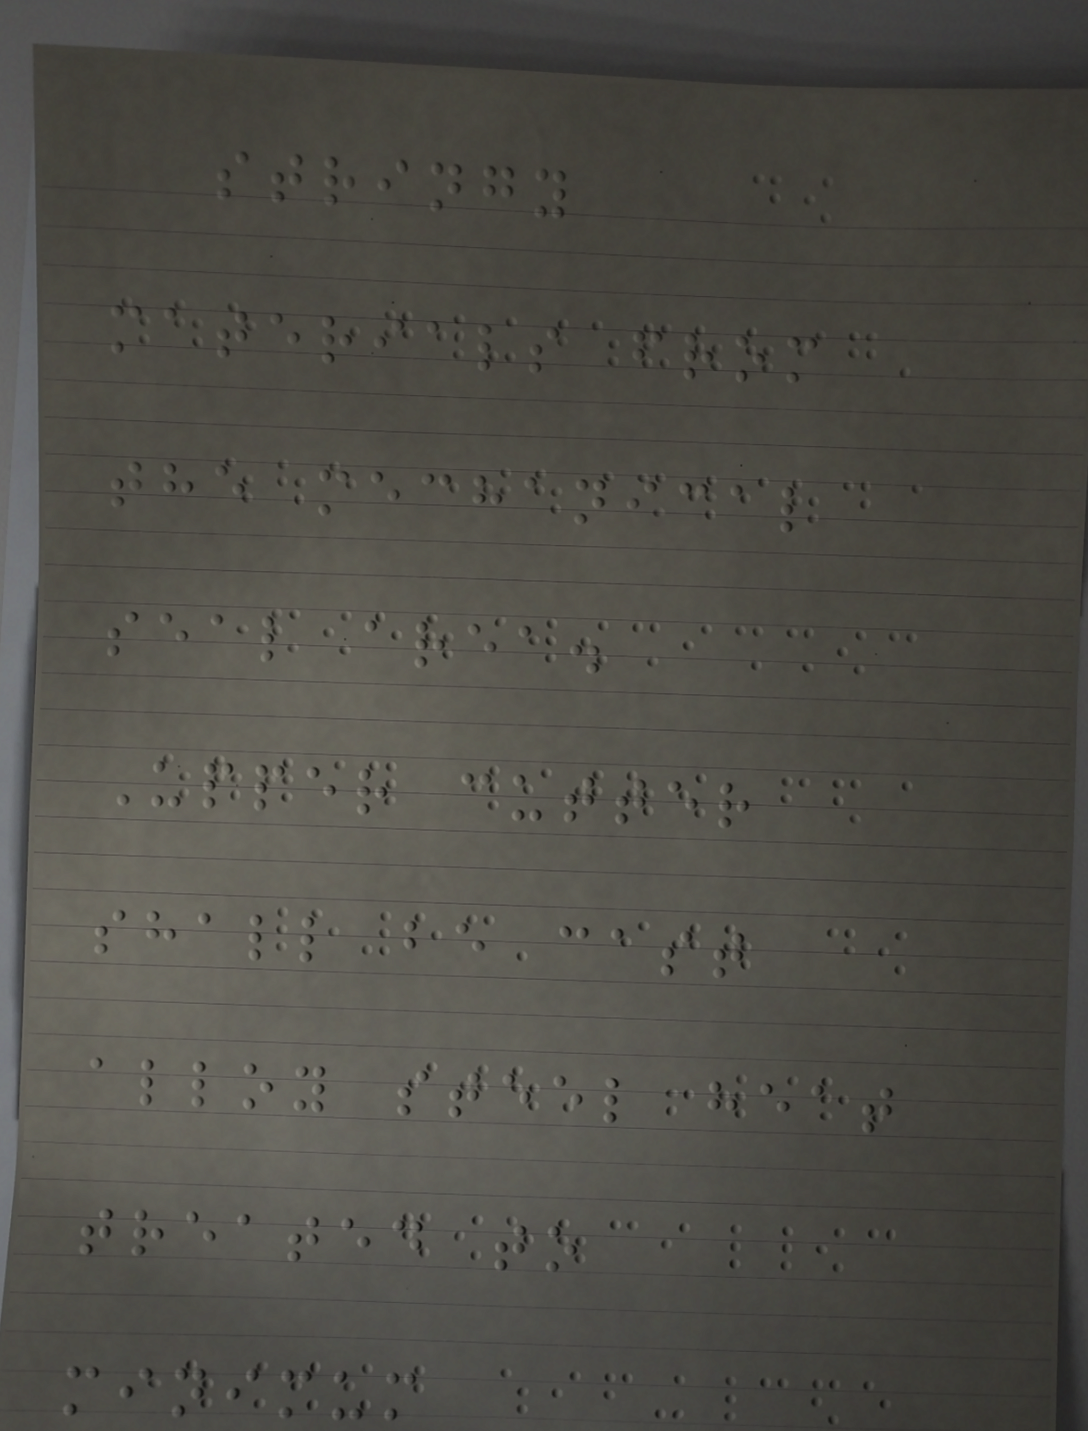stringy
materials from
the mechanical
seal area.
Upper cutter
shall be cast
alloy steel heat
treated to
minimum
